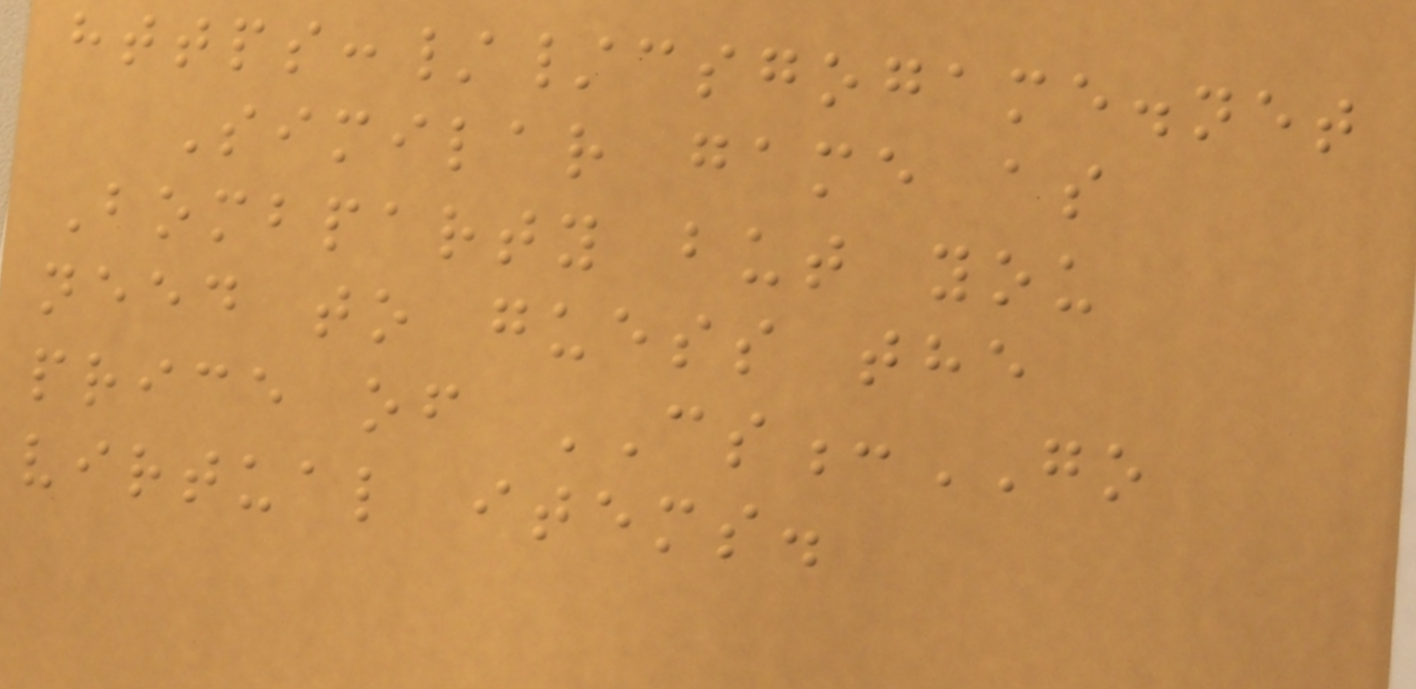https://csgogame.net
Similar game as
Bombparty but you
need to guess the
price of CS:GO
virtual items.
